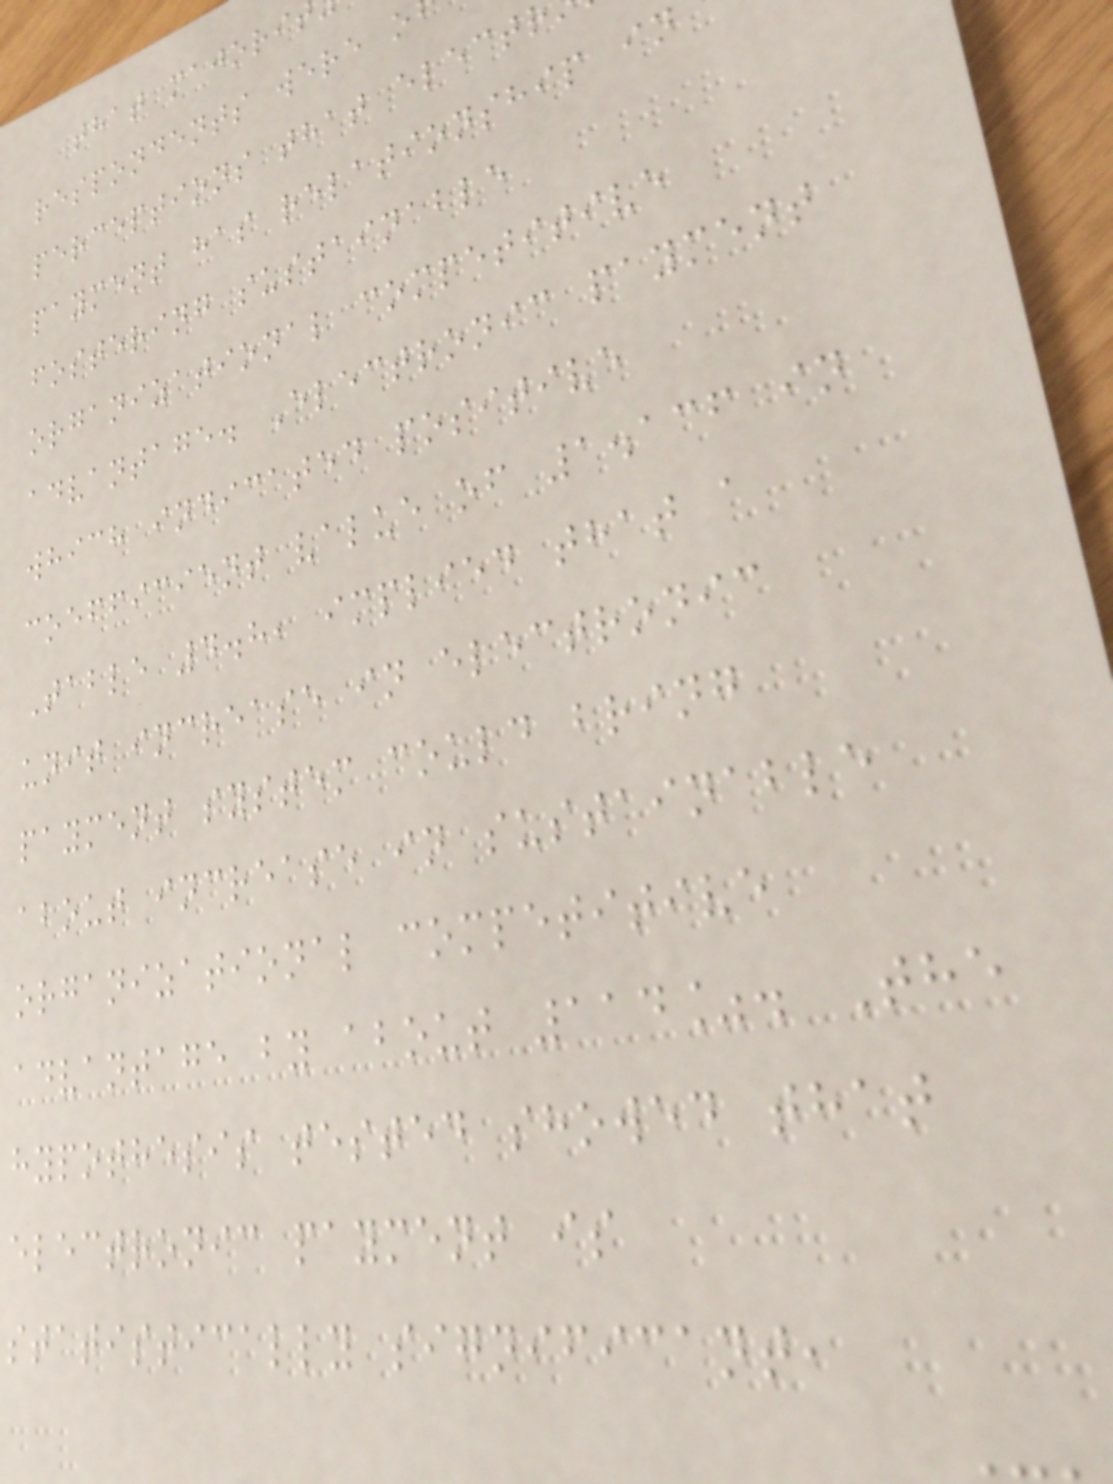that majori
respondents were o
perceptions that elect
payment has relationship in
fostering sustainable
organizational competitive
advantage. Electronic payment
which indicated positive
coefficient value of 1.136 in
Table 4.8, implied that a
unit increase in electronic
payment system could bring
about increase in sustainable
organizational competitive
advantage by about 114%. The
hypothesis tested showed that
electronic payment is
statistically significant,
